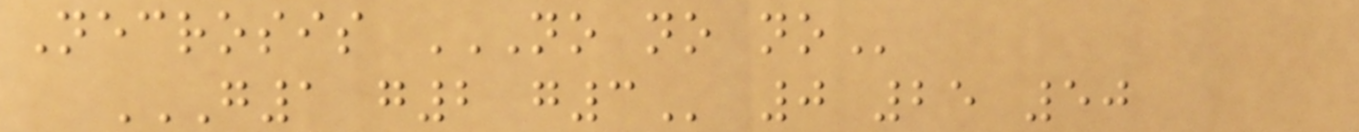Necrosis NO NO NO
G1 G2 G3 0 25 50
